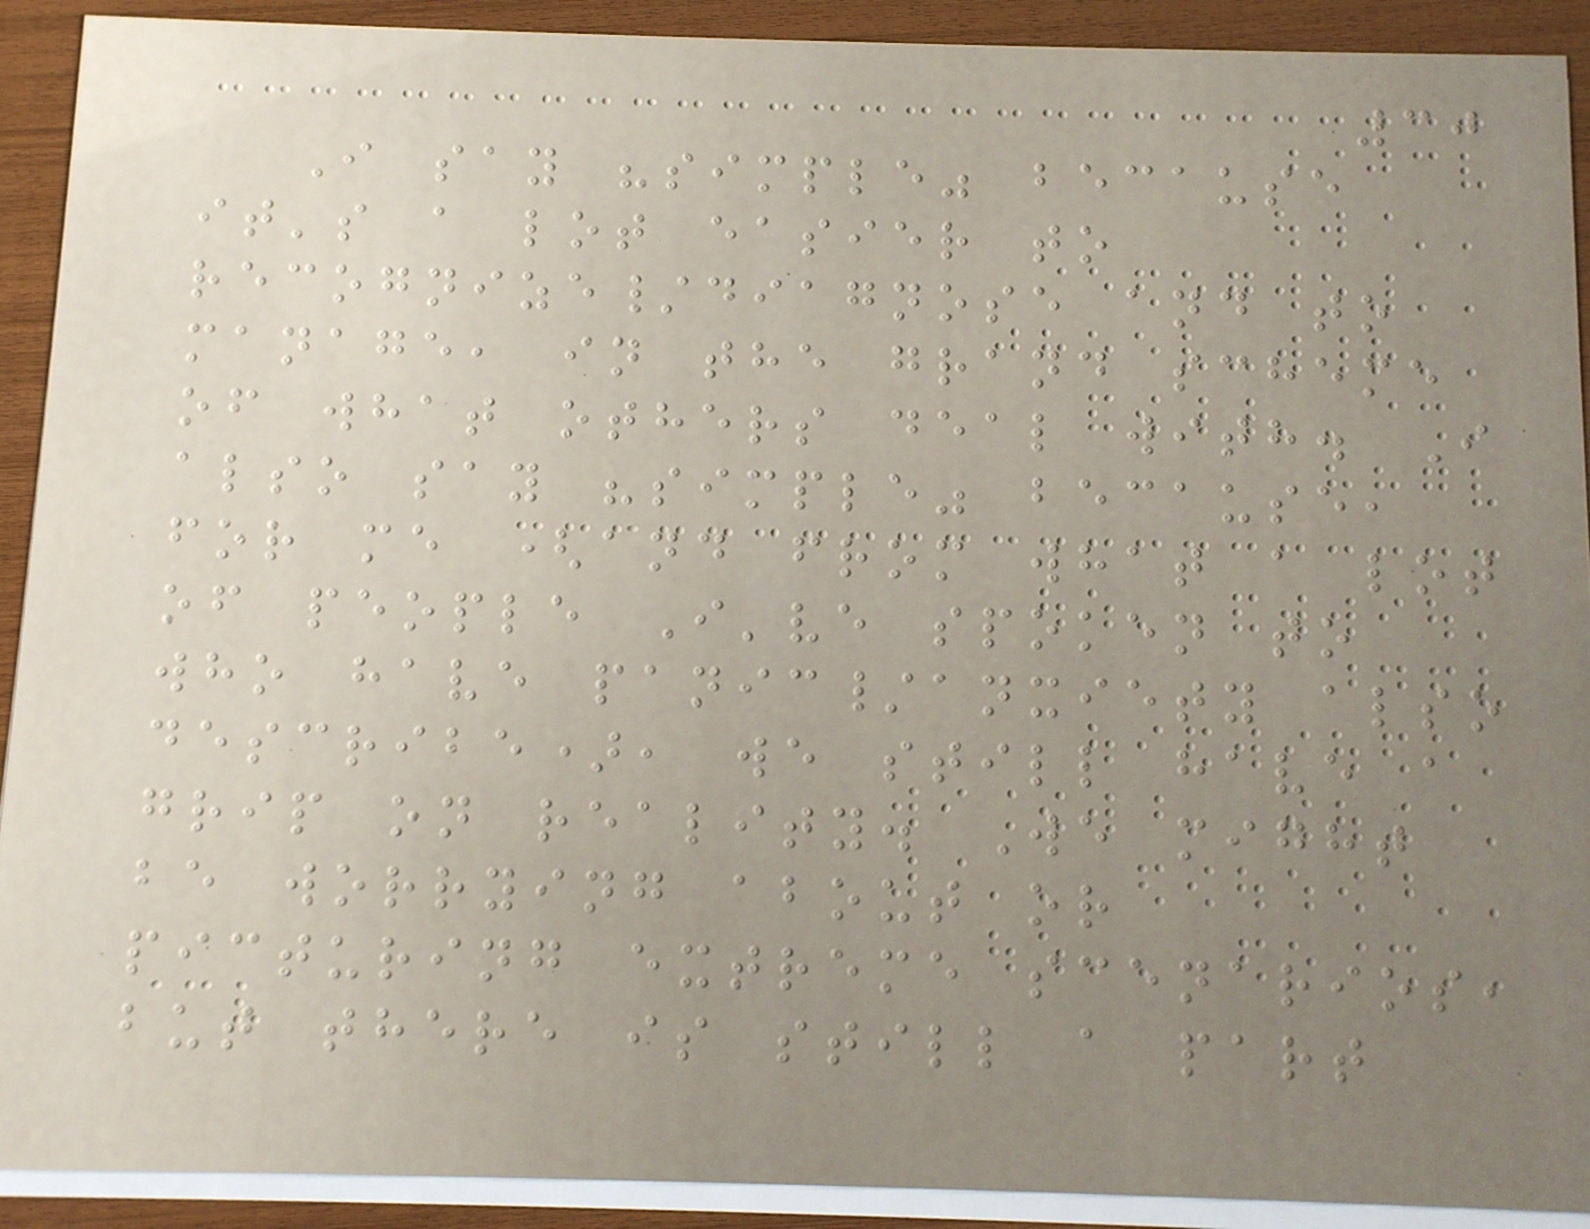30
I say "simple" because
it's a lot easier to
recognize/diagnose and to
manage, in the grand scheme
of what others deal with. I
also say "simple" because,
for me (and from what a lot
of people I've spoken to
who have panic/anxiety also
describe), we still have a
grip on reality. We might
be worrying about or
picturing extreme scenarios,
but there is still a part
